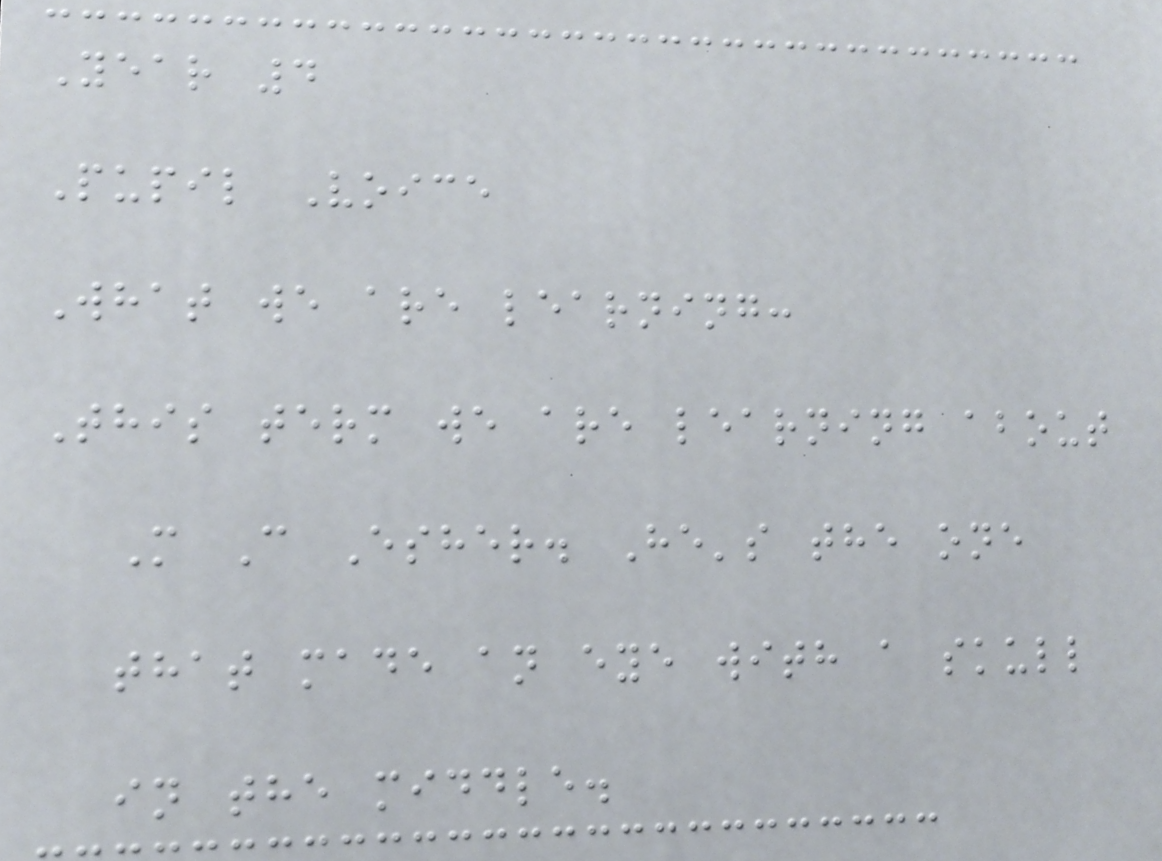Year 4
Pupil Voice
What we are learning:
This term we are learning about
M C Esher. He's the one
that made an eye with a skull
in the middle.
